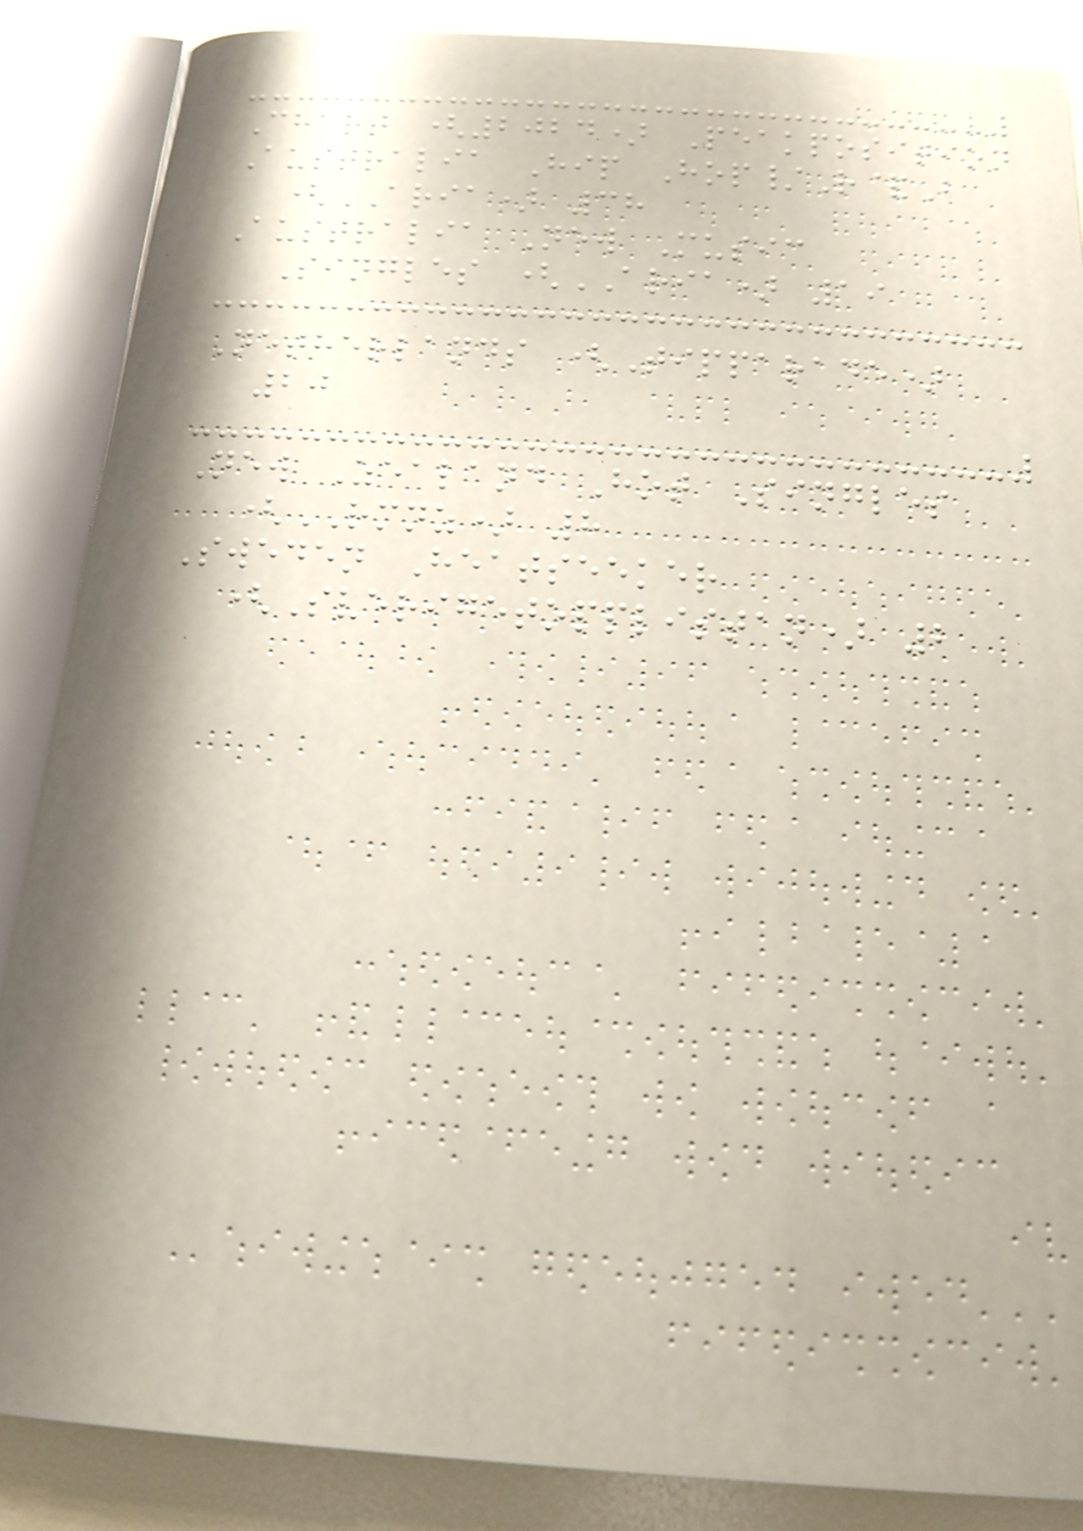Chart (2024) Peakposition
Australia Hip Hop/R&B
(ARIA) 38
Australia New Music
Singles (ARIA) 19
Netherlands (Tipparade)
20
New Zealand Hot Singles
(RMNZ) 8
Sweden Heatseeker
(Sverigetopplistan) 2
